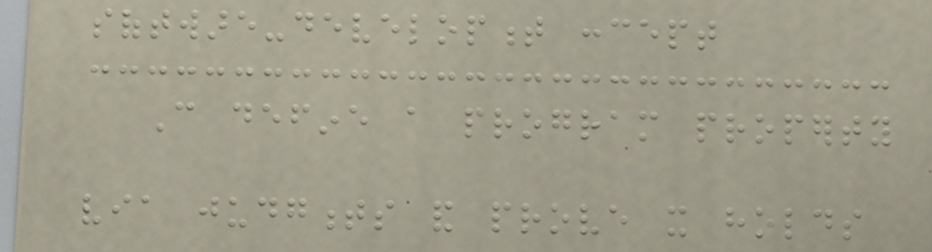software-development concept
Can define a program property
via judgments and prove it holds
